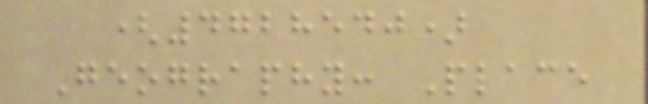(4728540)
Geography: Place
